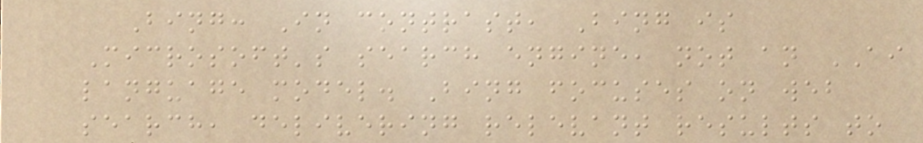Bing: In contrast, Bing is
Microsoft's search engine, not an AI
language model. Bing focuses on web
search, delivering relevant results to
